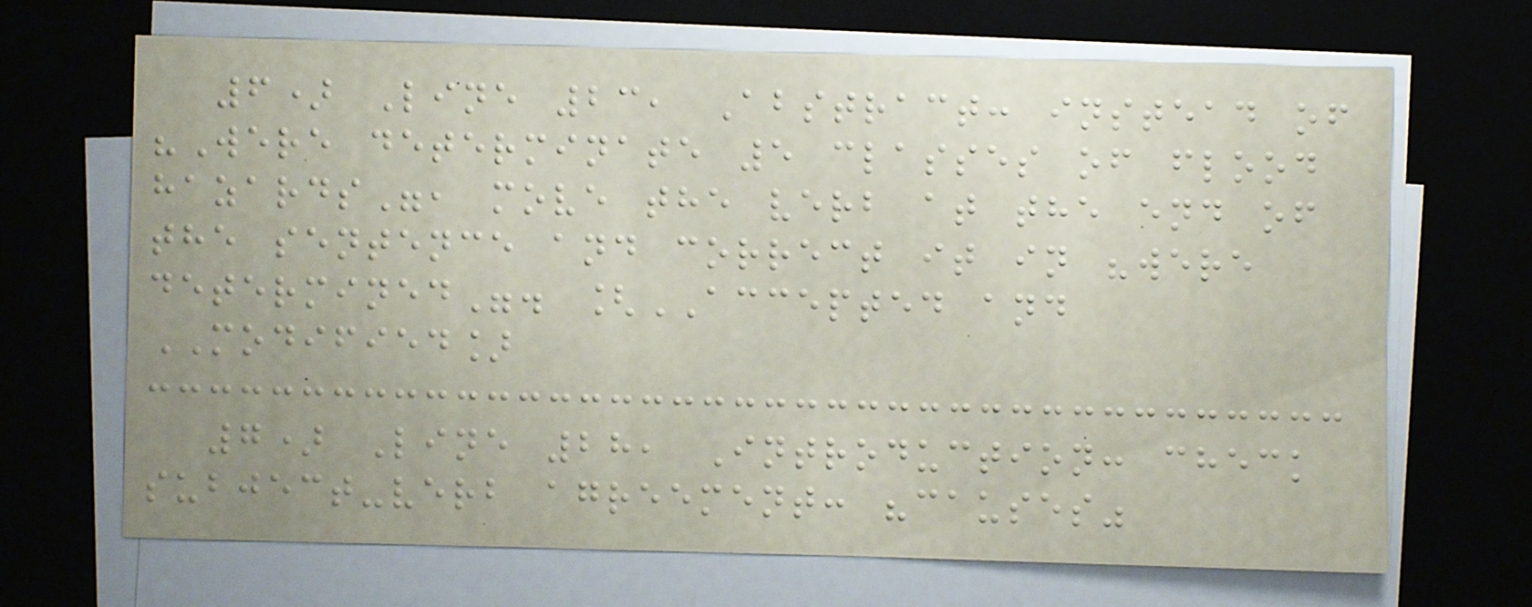6) Line 23, Abstract: instead of
"Were determinate 5 classes of flood
hazards", move the verb at the end of
the sentence and correct it in "were
determined". [ACCEPTED and
MODIFIED]
7) Line 28, Introduction: check
subject-verb agreement: "causes"
